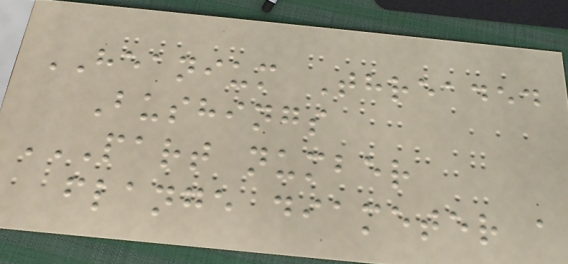HEANIUM Threaded
Bushings
PART NUMBER
FLANGE DIAMETER A
